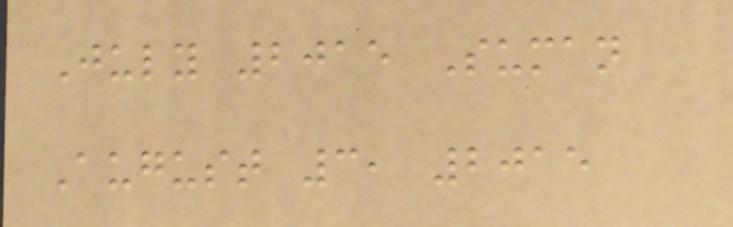July 2015 Suman
August 3, 2015
